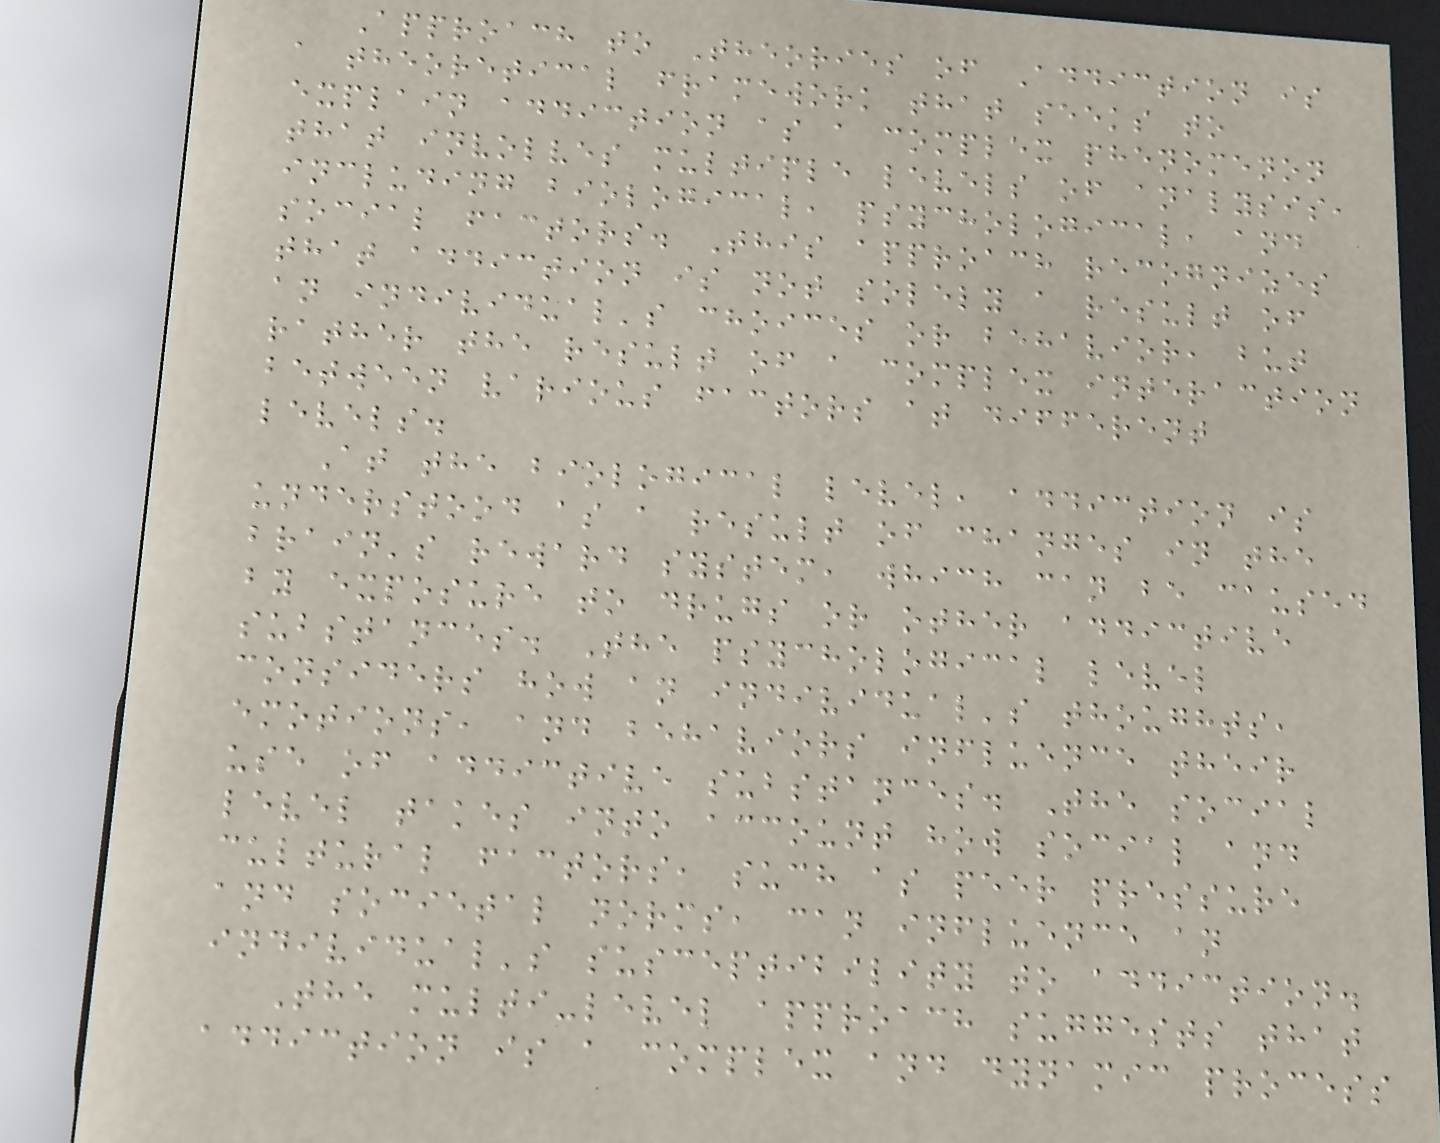Approach to Theories of Addiction is
a theoretical framework that seeks to
explain addiction as a complex phenomenon
that involves multiple levels of analysis,
including biological, psychological, and
social factors. This approach recognizes
that addiction is not solely a result of
an individual's choices or behavior, but
rather the result of a complex interaction
between various factors at different
levels.
At the biological level, addiction is
understood as a result of changes in the
brain's reward system, which can be caused
by exposure to drugs or other addictive
substances. The psychological level
considers how an individual's thoughts,
emotions, and behaviors influence their
use of addictive substances. The social
level takes into account how social and
cultural factors, such as peer pressure
and societal norms, can influence an
individual's susceptibility to addiction.
The multi-level approach suggests that
addiction is a complex and dynamic process
